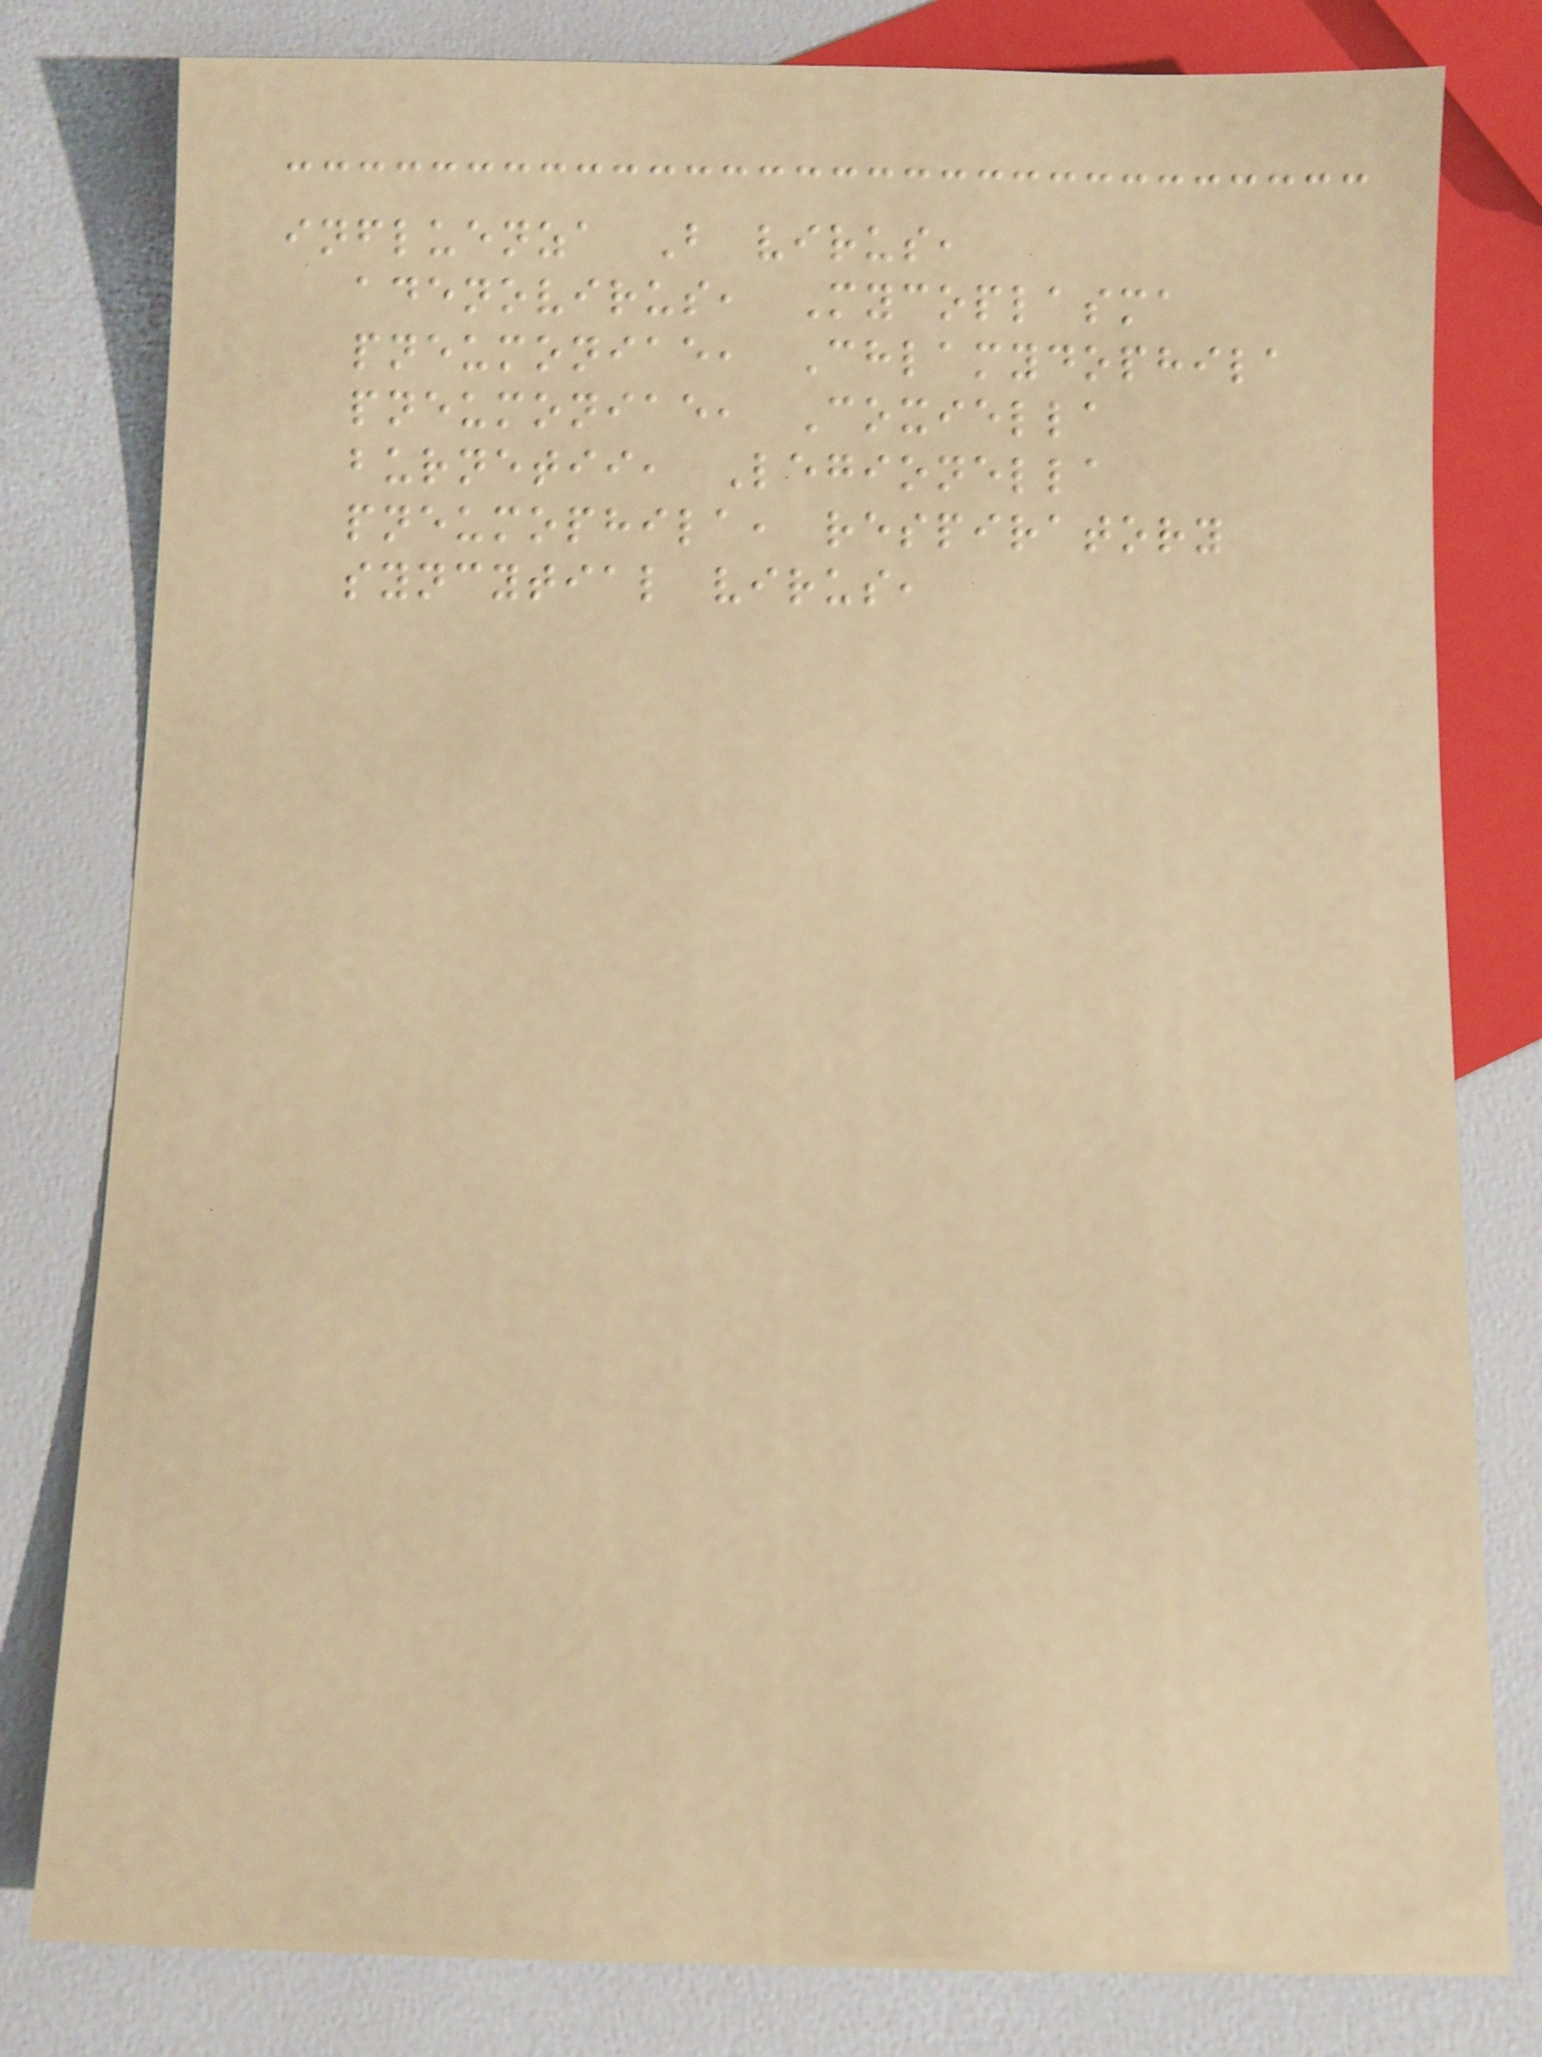influenza B virus,
adenovirus, Mycoplasma
pneumoniae, Chlamydophila
pneumoniae, Coxiella
burnetii, Legionella
pneumophila, respiratory
syncytial virus,
